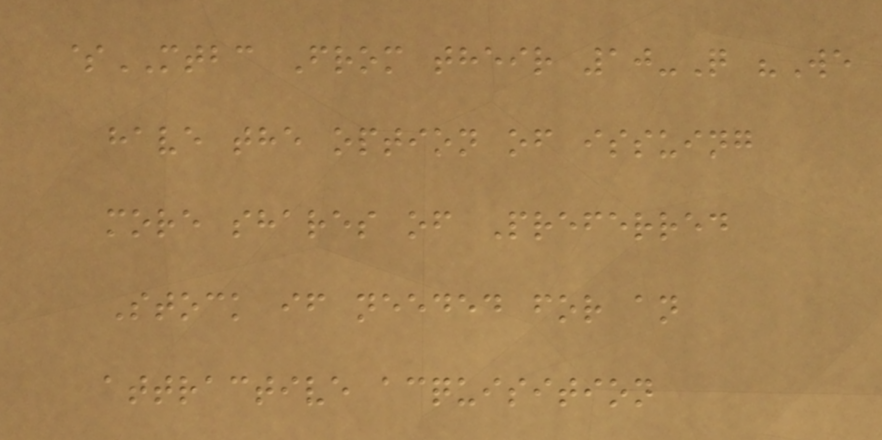$MTBC From their 10-Q "We
have the option of issuing
more shares of Preferred
Stock if needed for an
attractive acquisition
